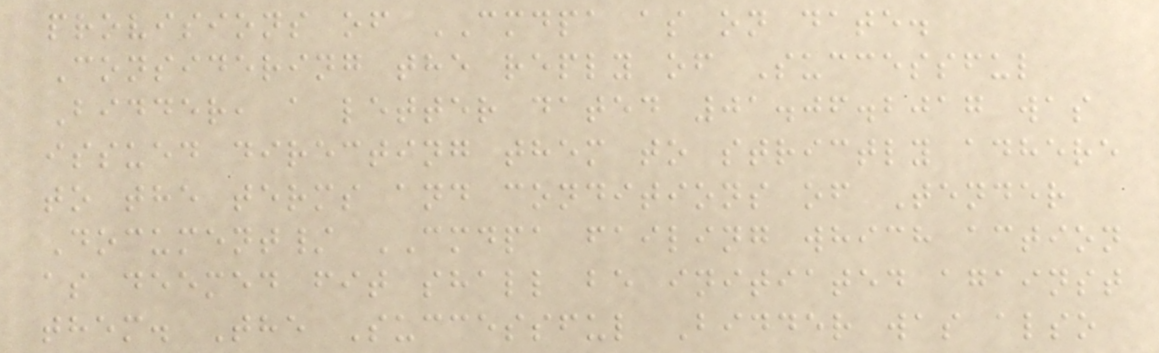provisions of CMDPA as on date.
Considering the reply of Successful
Bidder, a letter dated 01.06.2017 was
issued directing them to strictly adhere
to the terms and conditions of Tender
Document/ CMDPA failing which action
as deemed fit shall be initiated against
them. The Successful Bidder was also
